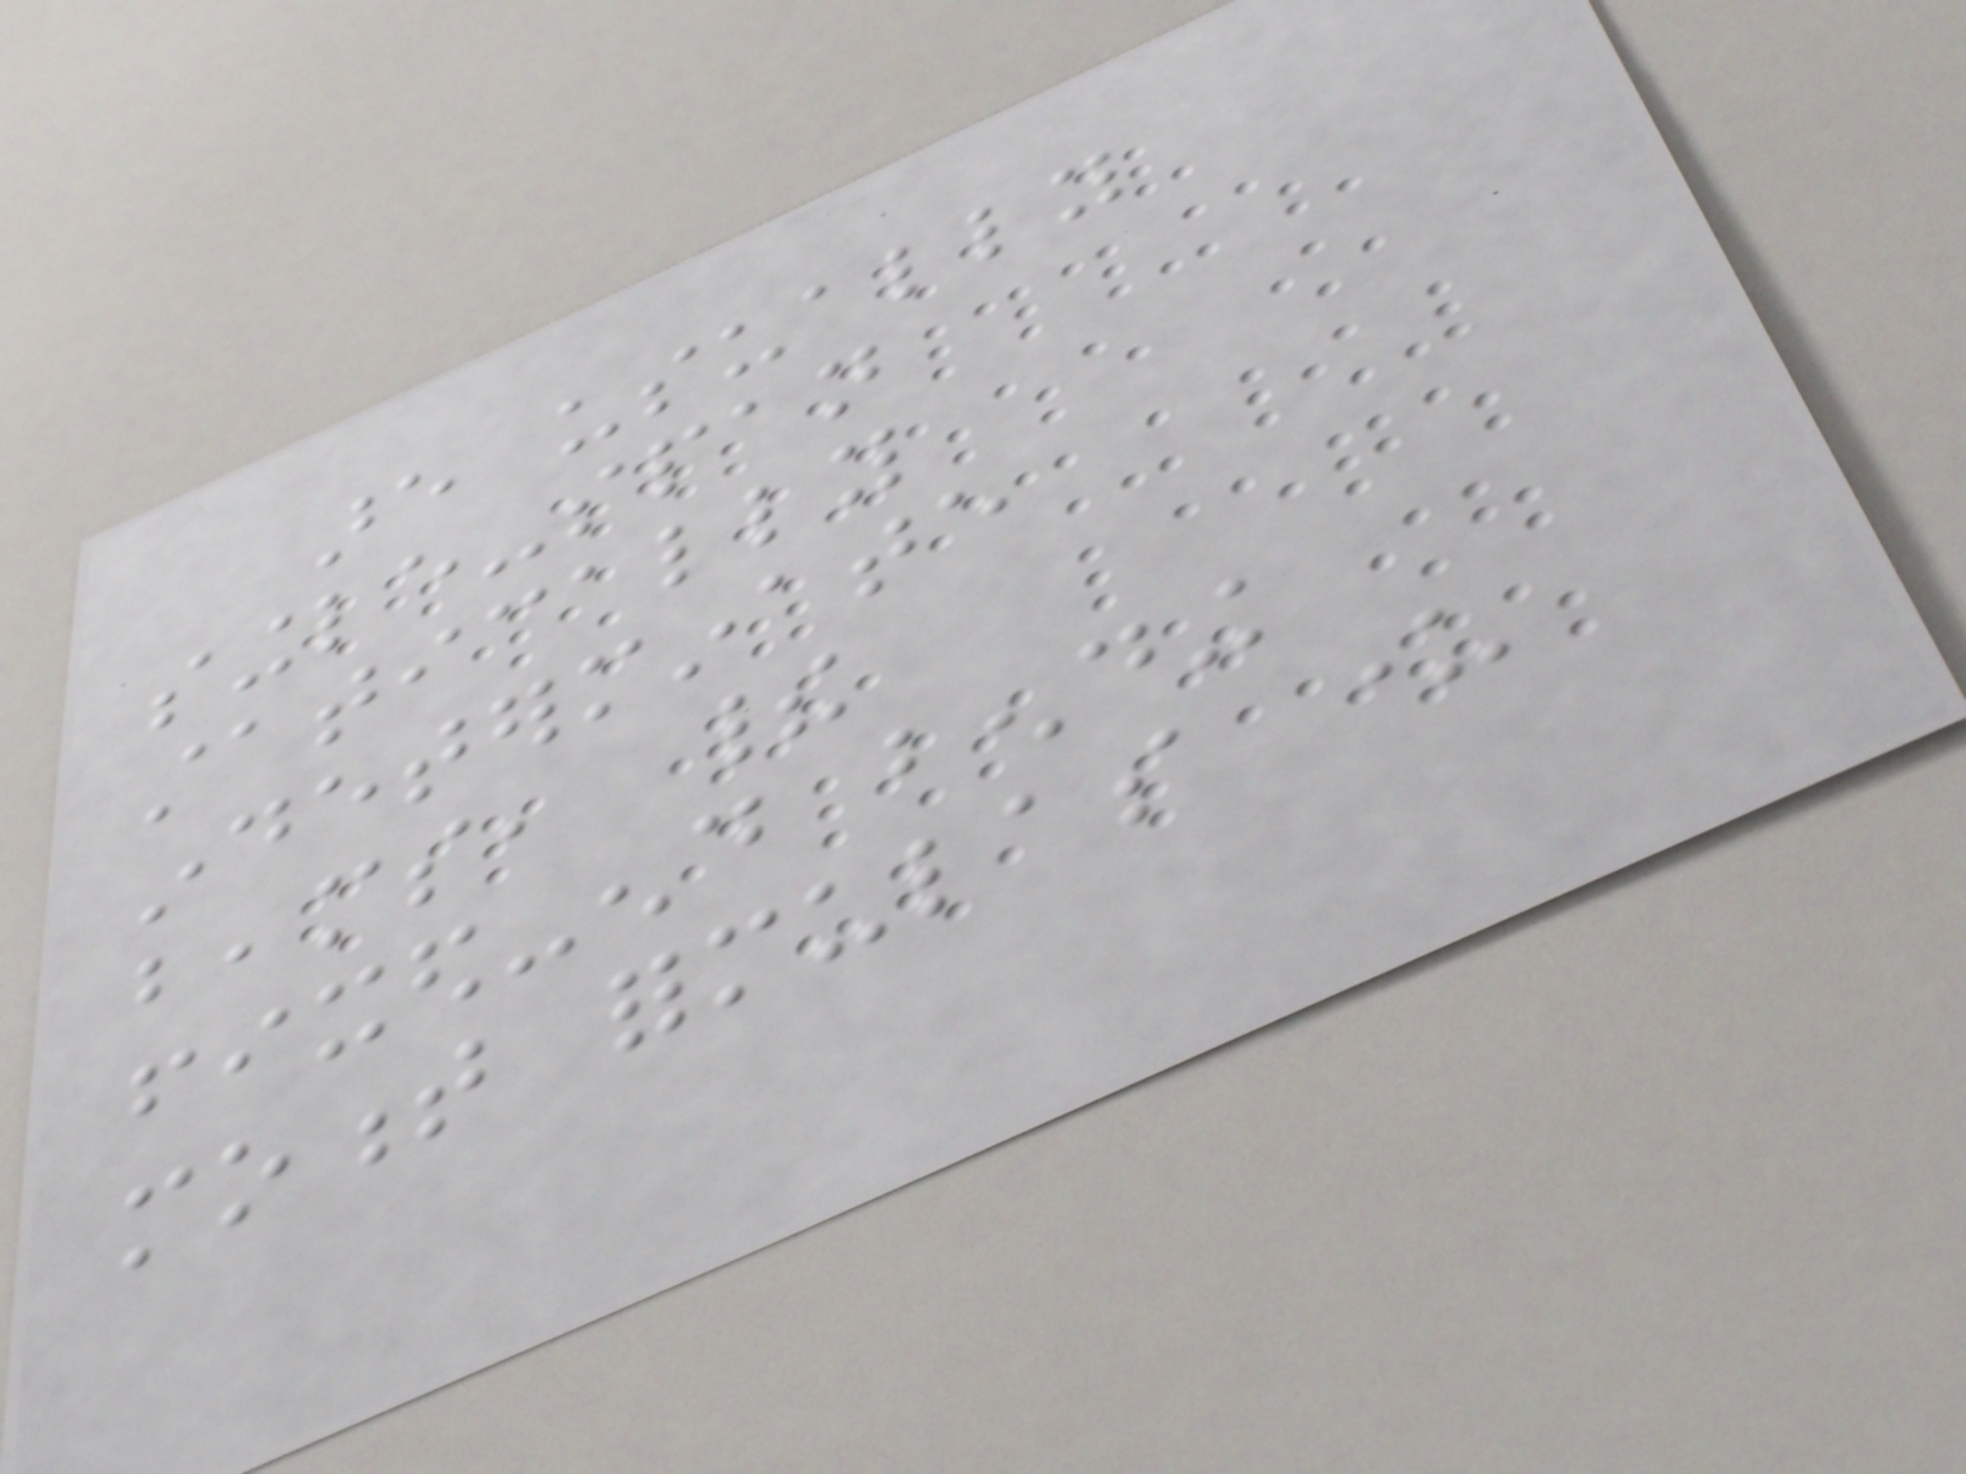are usually
single-span
statically
indeterminate
beams, their
fixed-end bending
moment formulas under
